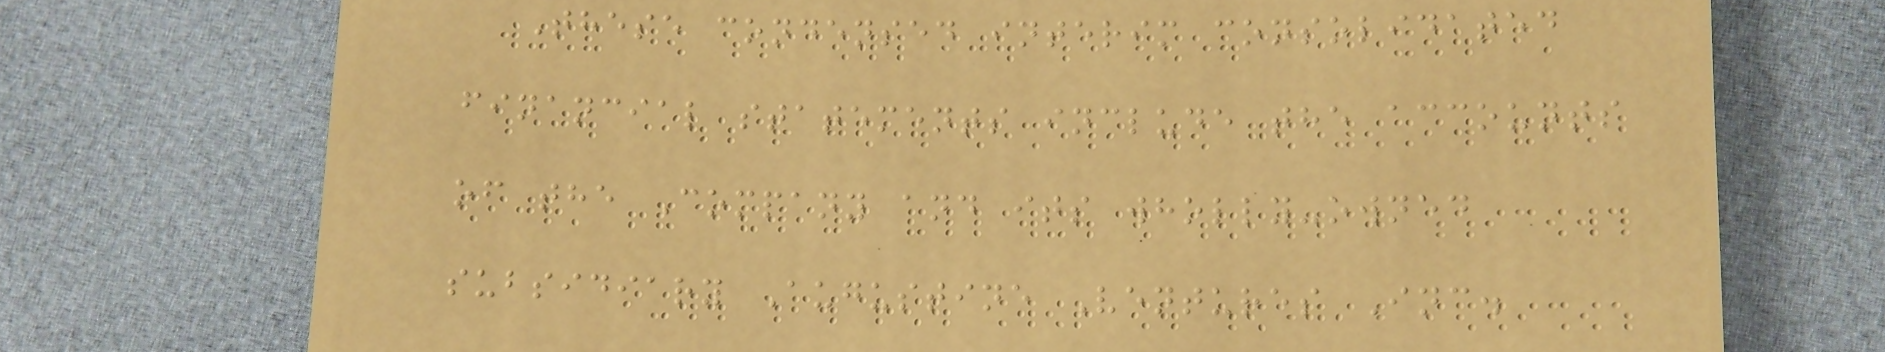These condensed interim consolidated
financial statements include the accounts
of the Company and its wholly-owned
subsidiary Augustine Ventures Inc.
